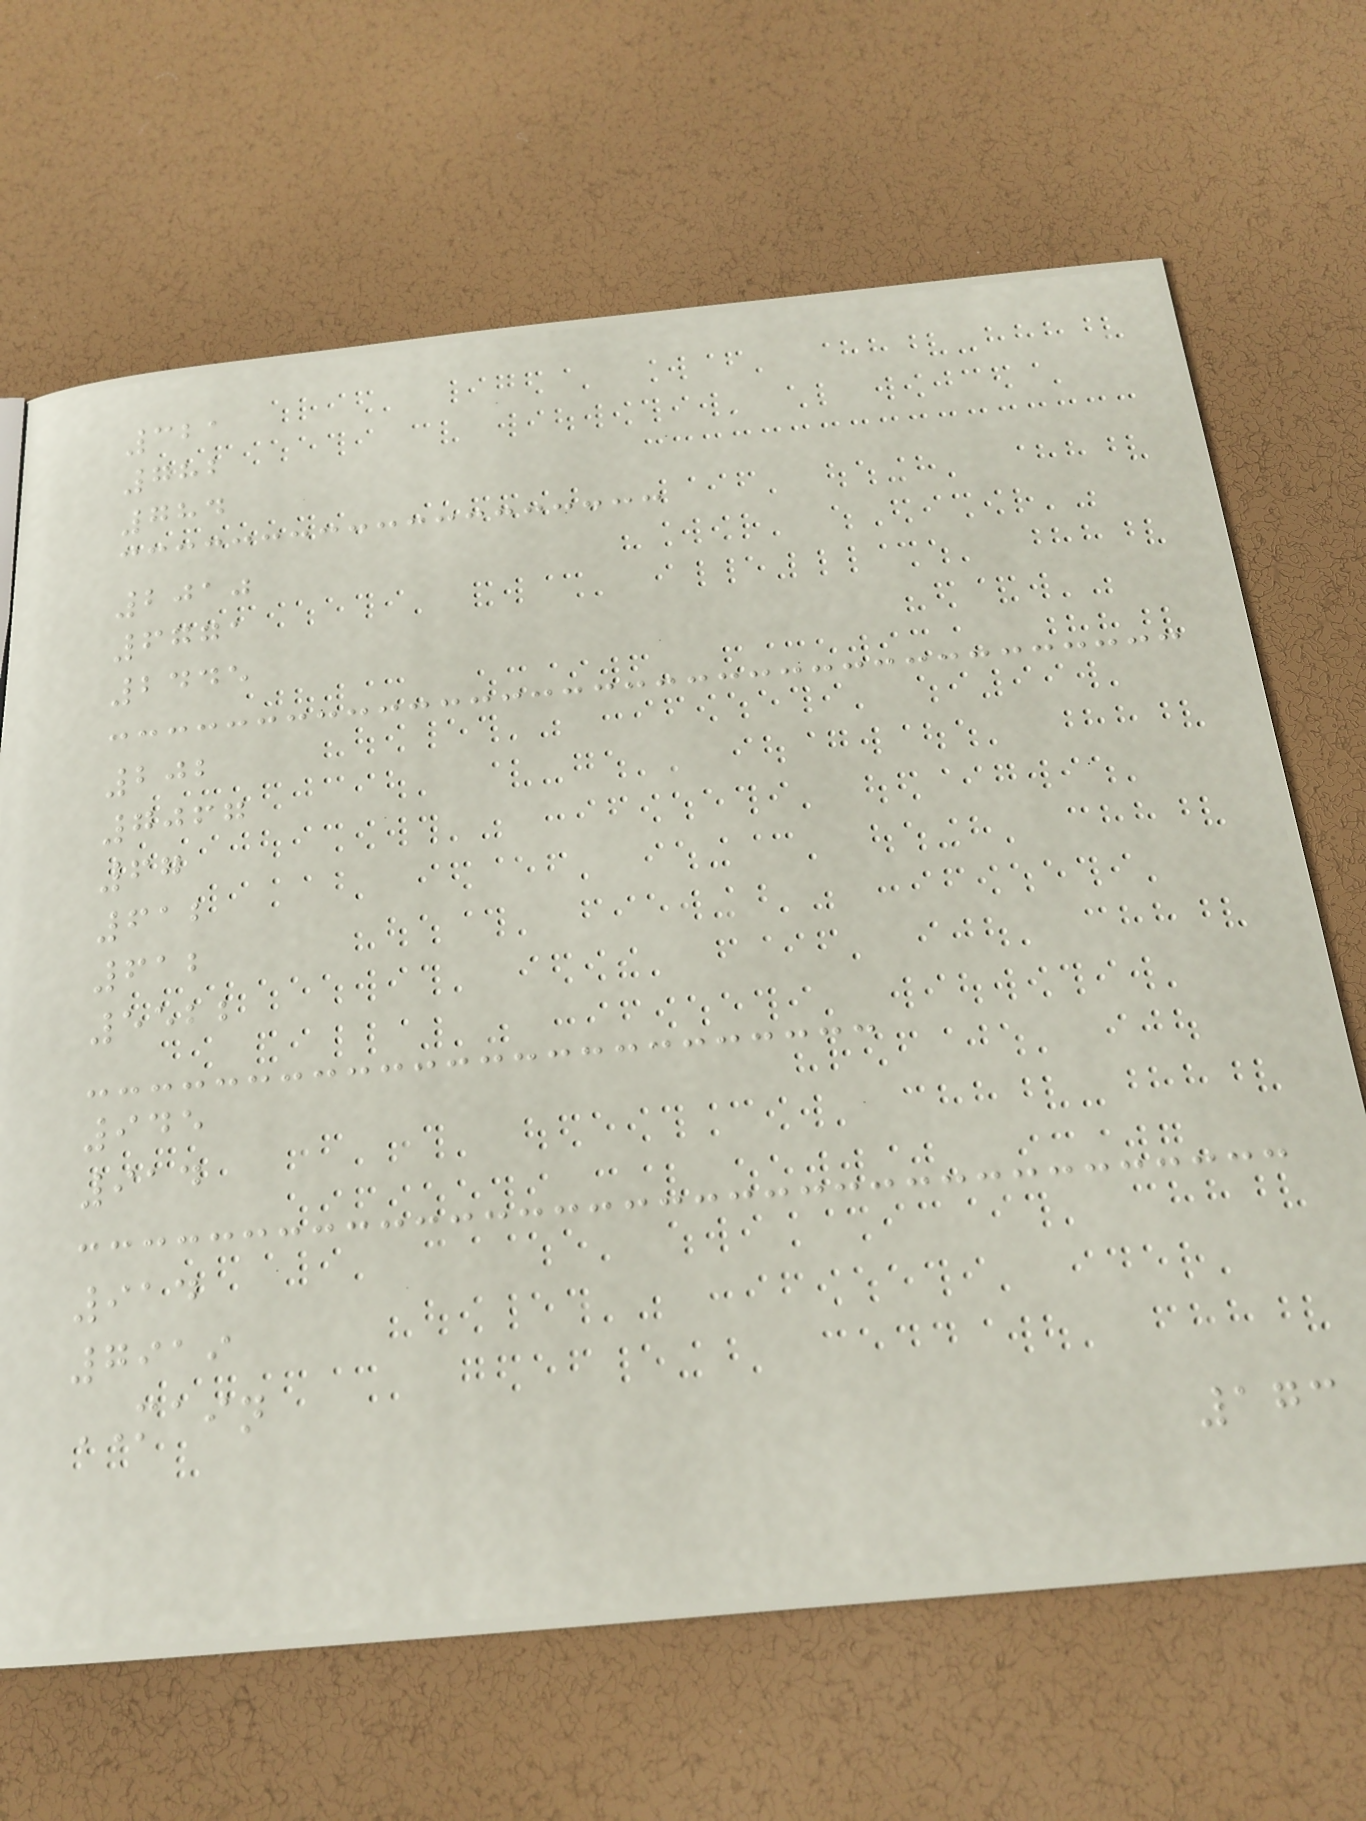321
782
784
2010
6771
2445
202
7067
67
612
612
5522
945
914
914
7919
MAIN
173
